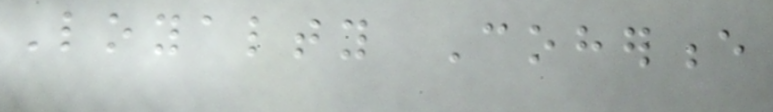Loyalty Coherence
